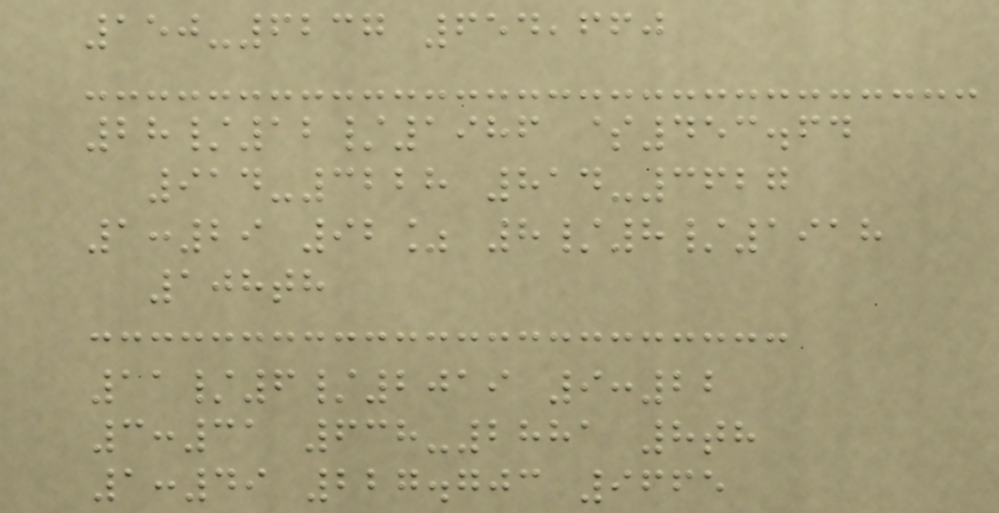150-6237 654,660
28/12/1986 $453.64
914-3228 814-3627
1:29 92% 8/8/1918
108th
11/6/2019 9:22
3:31 638-2881 8th
1:49 227.703 9665
